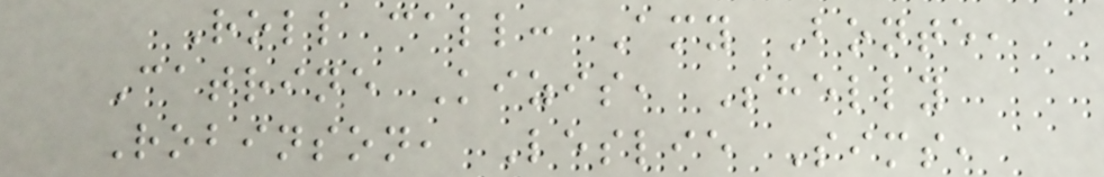Roll call: Amy Bonte,
Catrine Kizis, Shelly
Robinson, Leslie Sims,
